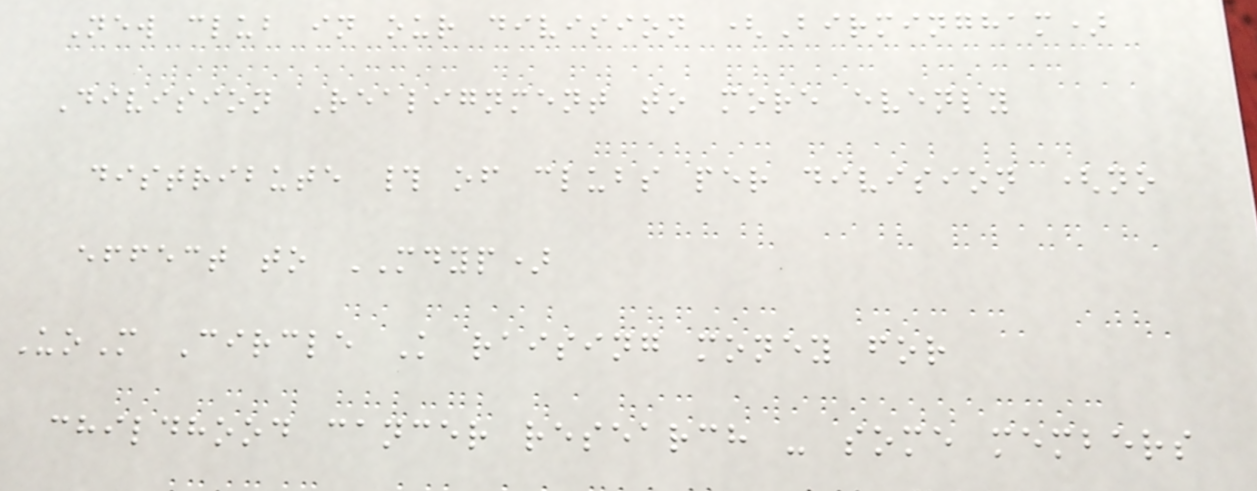New club in our division (Birmingham)
Division Realignment to more evenly
distribute # of clubs per division (no
effect to MDYP)
UoM Circle K raising money for
childhood cancer research - some members
